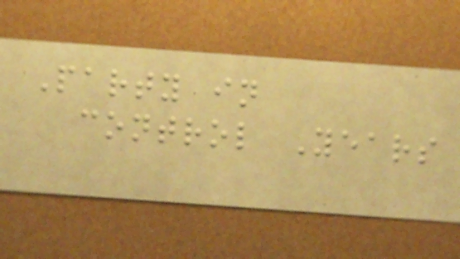Party in
control Years
